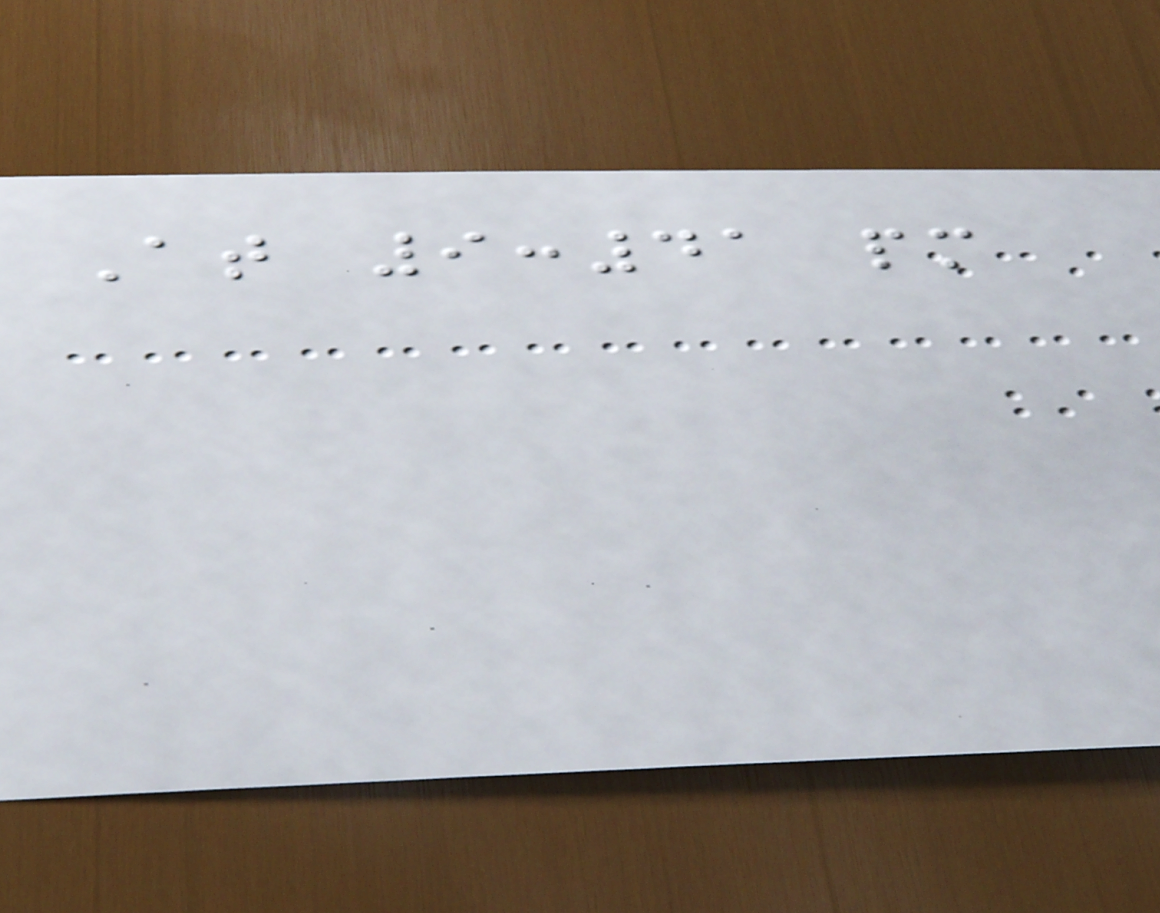At 9:41 pm
